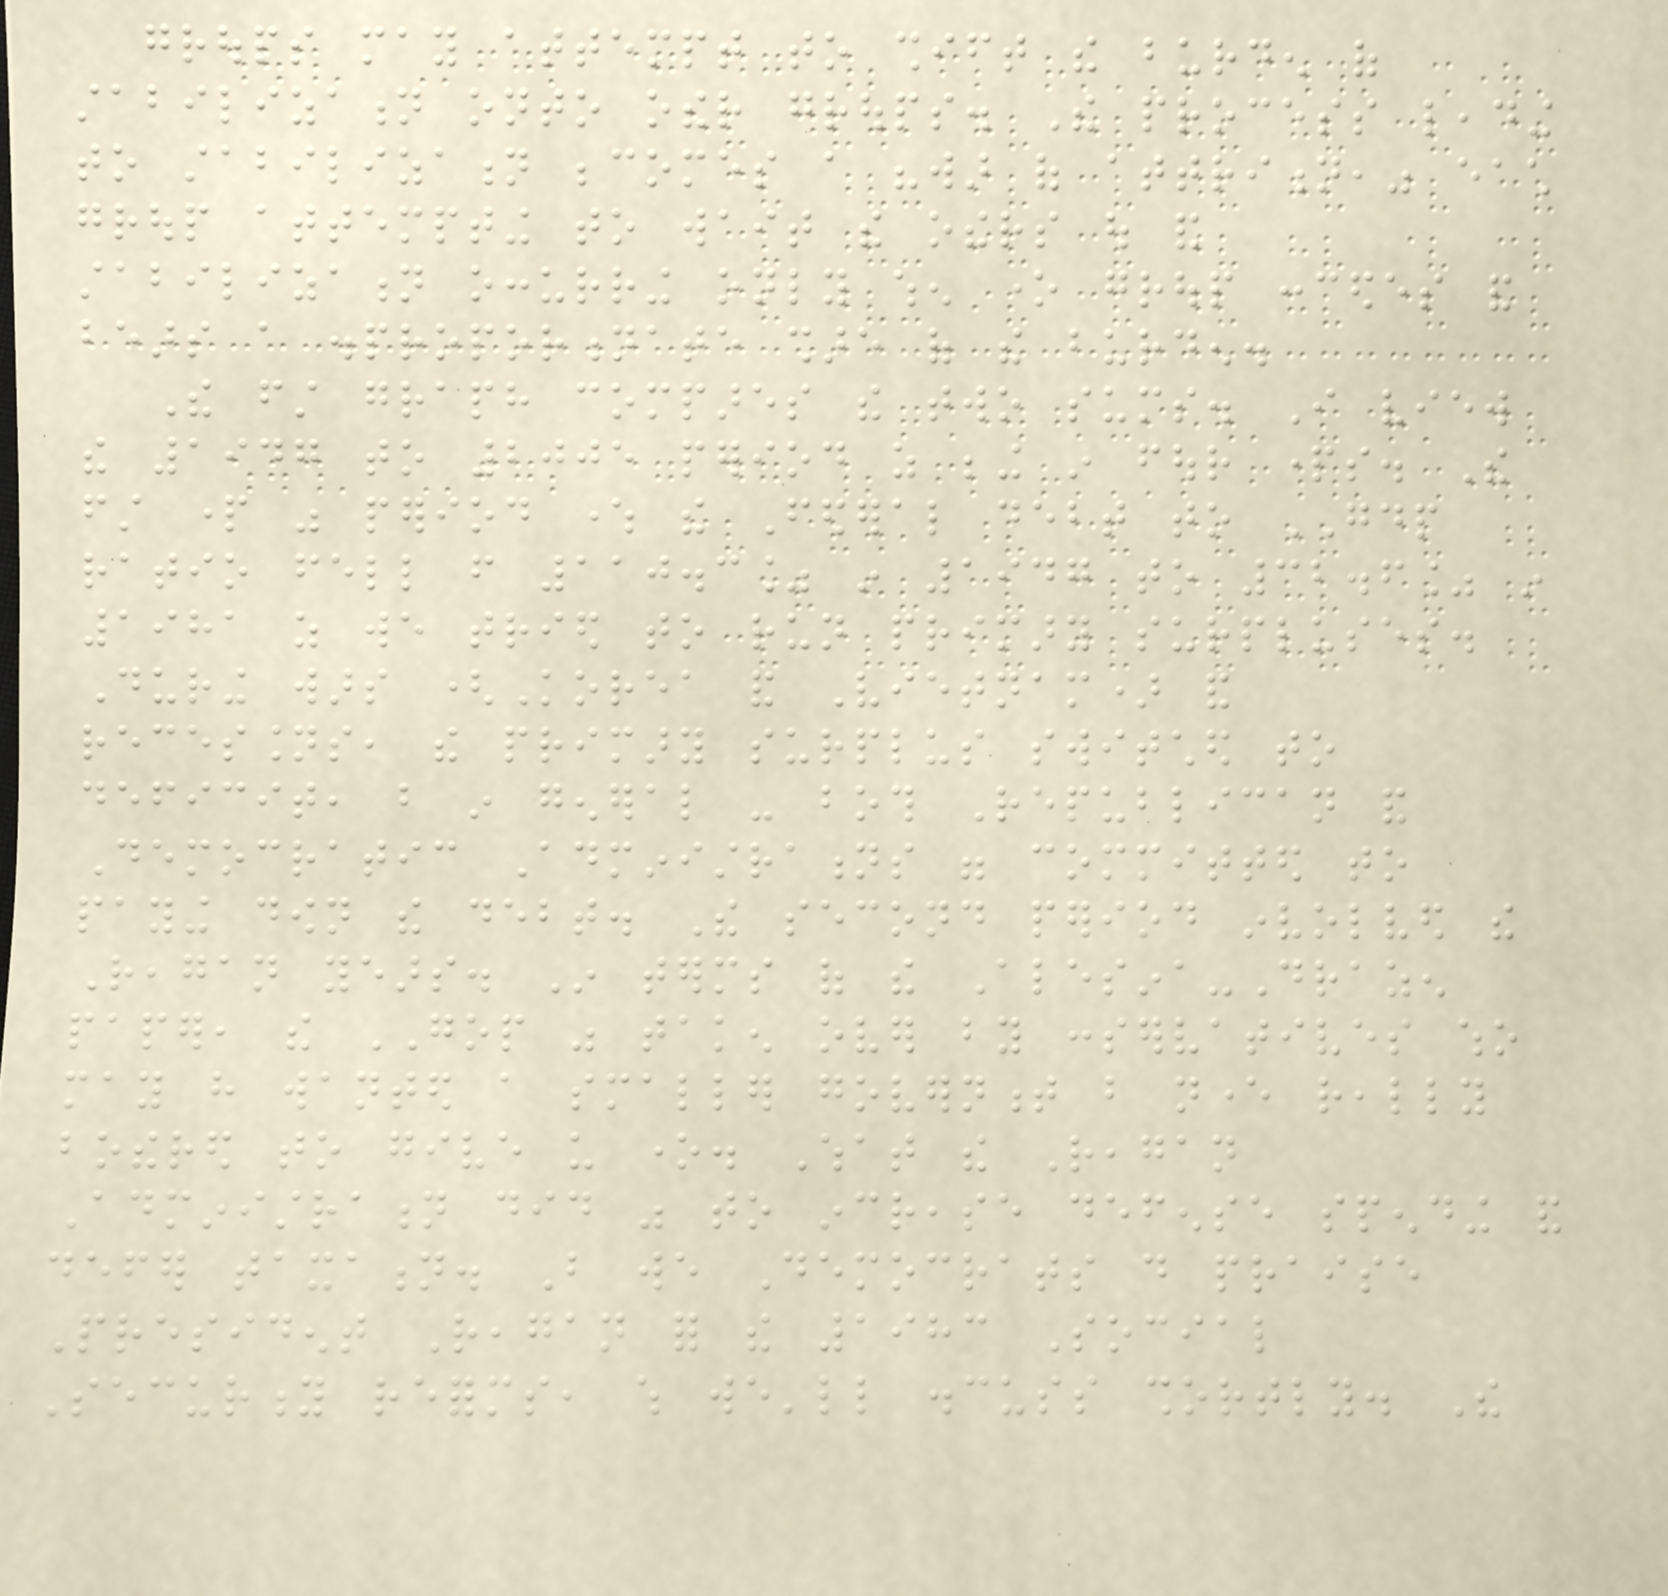groups may attempt to shift the burden of
stabilization onto other groups. The process leading
to stabilization becomes a "war of attrition," each
group attempting to wait the others out and
stabilization occurring only when one group concedes and
bears a disproportionate share of the burden.
The first graph compares the two sums. I view
the 1947 to 2005 period as being in four parts. The
first part was period where the Federal debt to GDP
ratio fell from 110.3% in 1947 to 32.6% in
1981 as we tried to run primary surpluses.
During wars (Korea and Vietnam) and
recessions, the primary surplus switched to
deficit, but in general - both Republican and
Democratic Administrations were committed to
paying down the debt. The second period involved the
Reagan years. In terms of the Alesina-Drazen
paper, the GOP was taken over by conservatives who
may have wanted a smaller government but never really
bothered to give us one. What the Reagan
Administration did was to increase defense spending and
defer taxation. But we Democrats do praise
President Reagan for the 1983 Social
Security reforms, which we'll discuss shortly. The
